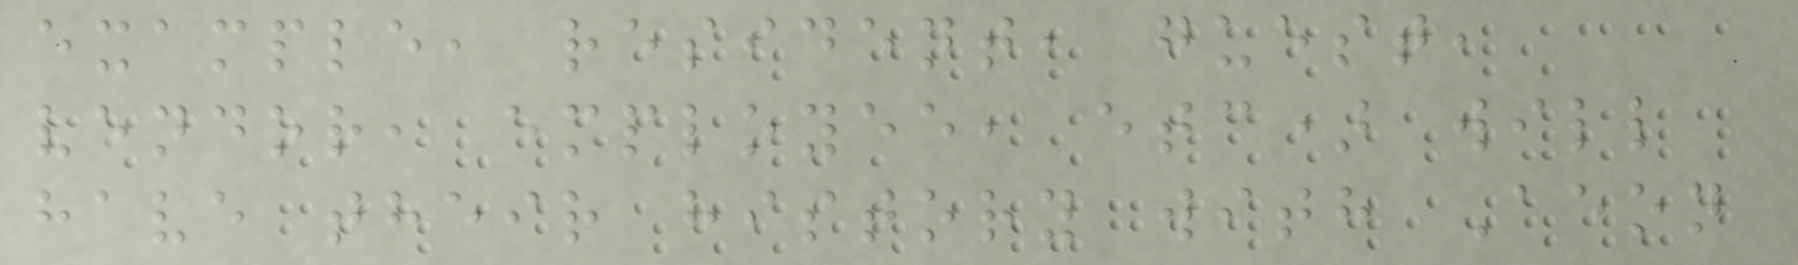example, resident, guest,
vendor, employee, etc) will
have their history with Aeon
